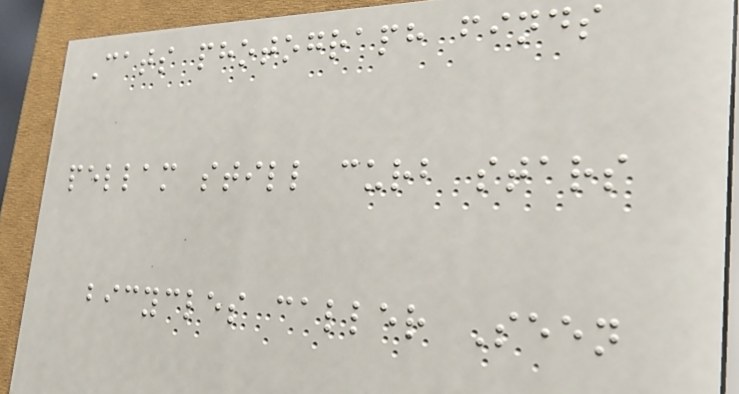Cats photograph finds
pellam still curb stars
bicycles caller Seen
